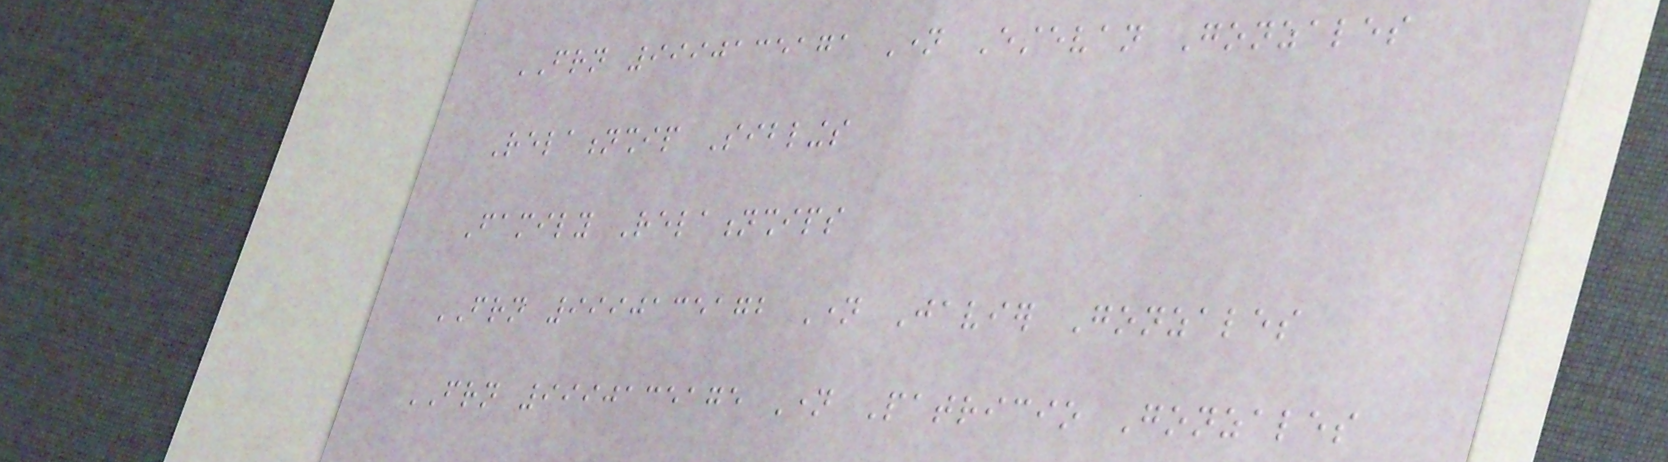FRN 9990135171 Name Estevan Gonzales
Relationship Siblings
Family Relationships
FRN 9990135172 Name Javier Gonzales
FRN 9990135175 Name Patricio Gonzales
